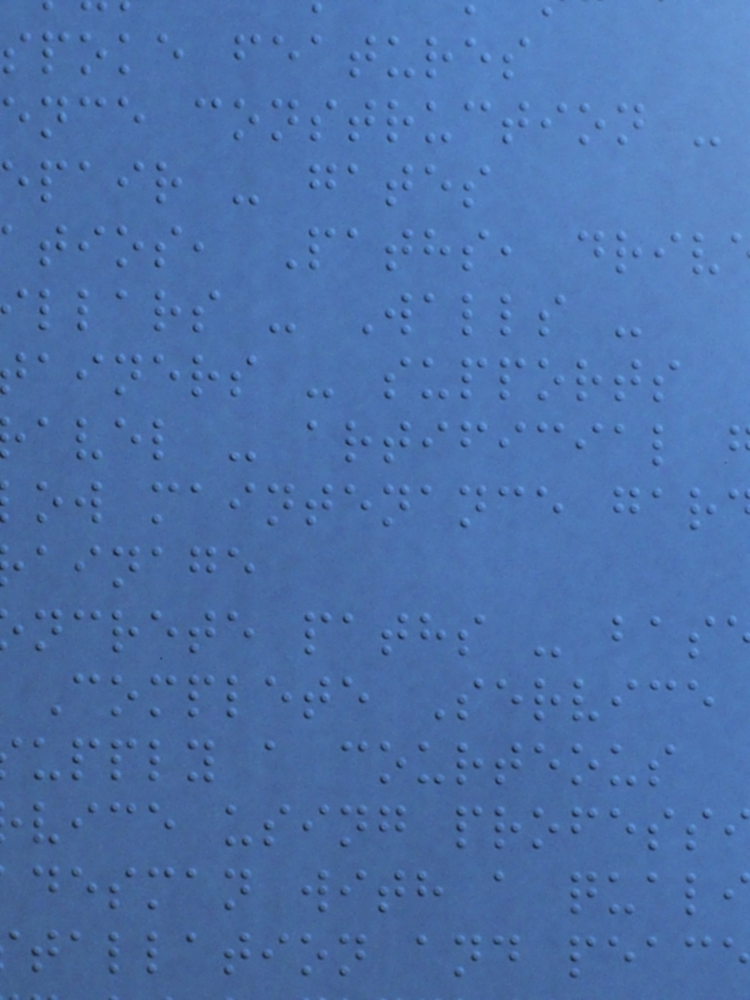spoke features
ence construction -
pair - gates
tios, Paths, driv
llars - Walls -
ainers - supports
avel - artificial
ow maintenance gar
ainage
ncrete paths - bas
Complete Service
upply a courteous
vice using profess
desman with a qual
tallation and peac
